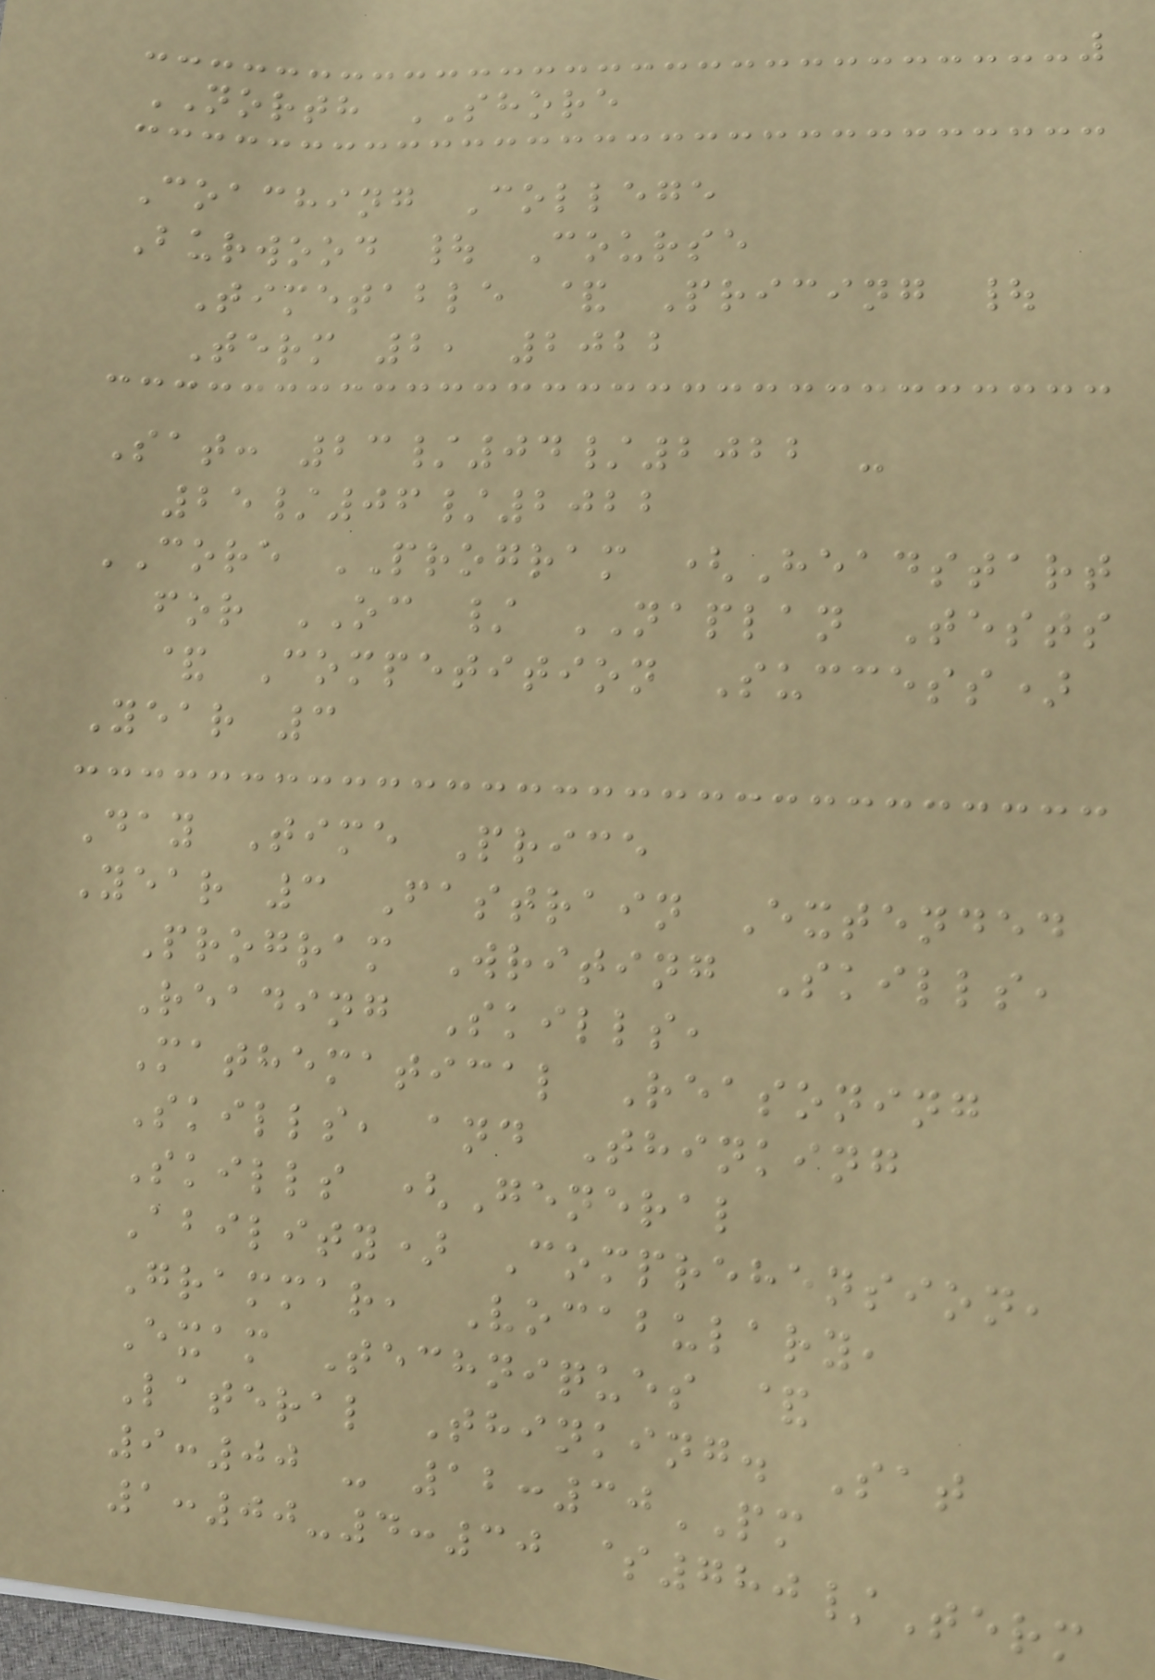NORTH SHORE
Coaching College
Burwood | Course
Timetable & Pricing |
Term 2, 2022
Sat: 23/04/2022 -
25/06/2022
CORE PROGRAM (Headstart
for OC / NAPLAN Tests
& Competition Success)
Year 3
Day Time Price
Year 3 Fastrain Extended
Program Writing Skills,
Reading Skills,
Mathematical Reasoning
Skills, and Thinking
Skills (General
Ability) Comprehension,
Grammar, Vocabulary,
Exam Techniques &
Lateral Thinking. Sat
9:00 - 12:30PM
1:00-4:30 $780/Term
